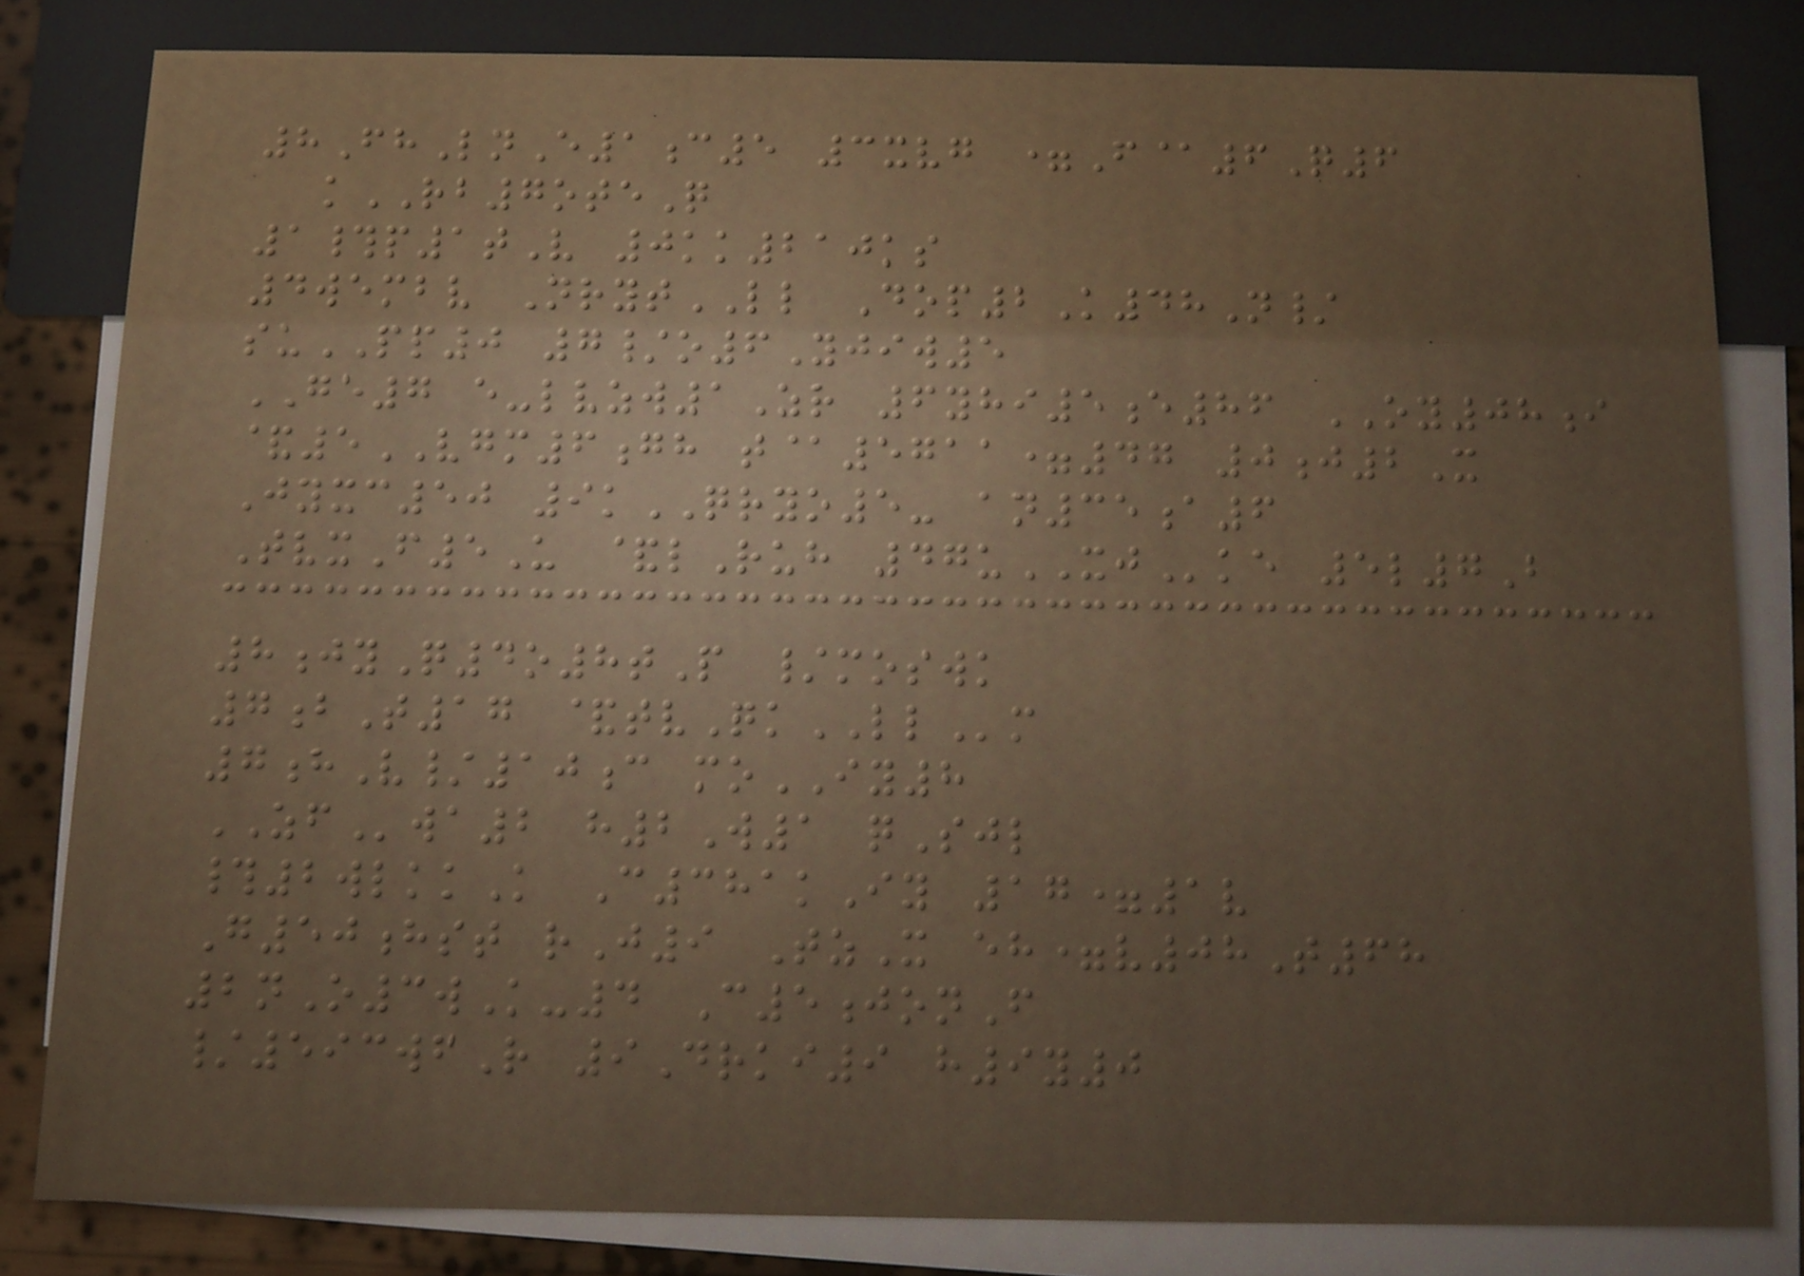8FhLnE1c5 3xvg =F@6Q6
kRB7oteQ
1#p1tV 0kk210ks
4wembv NrytLL Dop2K48N/
suPP0 7/o6Yjiw5
GE7 e-lvzw1Zr 6yhi5e86 OY08i
&5VGM6gh t@5711=47 0j2X
Jyxc50 9kQRYO5- an35a6
TvxF5U &lRuh 47uXJke 5l7B
8jyQ4o8tP /moswk
7bT17 &tvQkLLm
7hV/10c moIY8
ZFwa2 h2W1 qSjl
#2wlkkK C381kIy 17=1v
G50hst rJ9 TzX eh=v08T68
2nO3wK-4 C5jonF
/593wfR 9Drki9 h9y0
